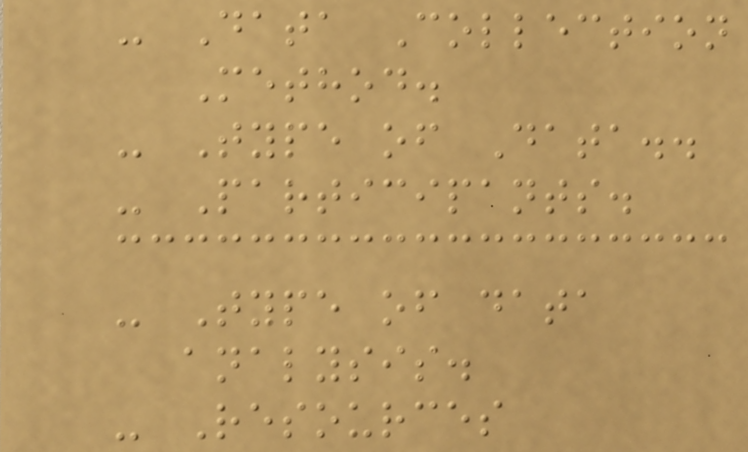- Data Collection
Method.
- Type of Data..
- Participants.
- Type of data
analysis.
- Resources
